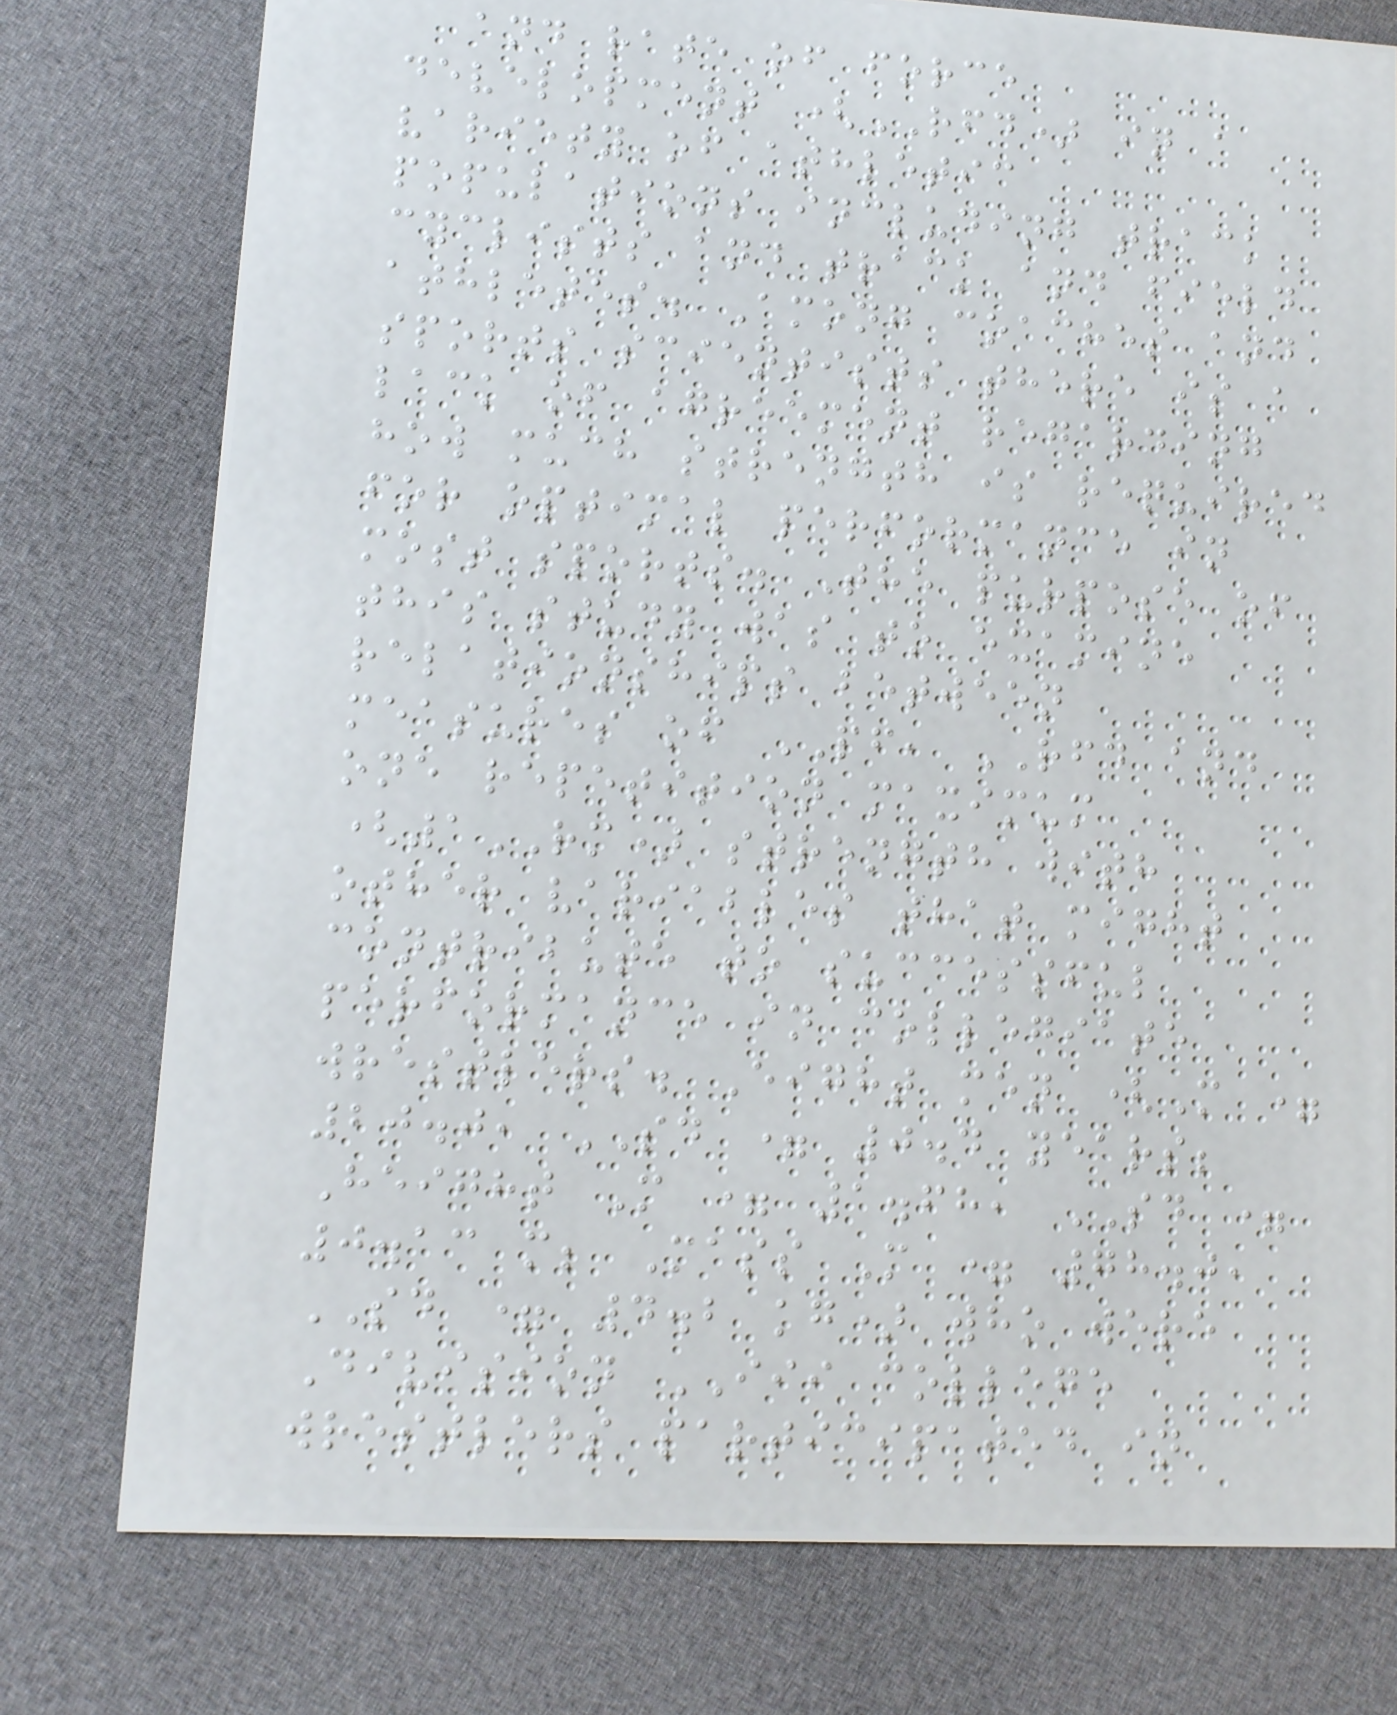and rate of force
development (RFD) in a
variety of athletic
populations including track
cyclists and track and field
athletes. Among coaches and
sports scientists there is a
lack of agreement regarding
how much strength is required
for optimal performance in
most sports. The purpose of
this study was to examine
relationships between
measures of PF, RFD and
one repetition maximum
(1RM) strength with
other variables that might
contribute to successful
performance in collegiate
wrestlers. Eight men (M =
20.0, SD = 0.4 years;
Height M = 1.68, SD =
0.13 m; Mass M = 78.0,
SD = 4.2 kg) who were
Division III college
wrestlers participated in
